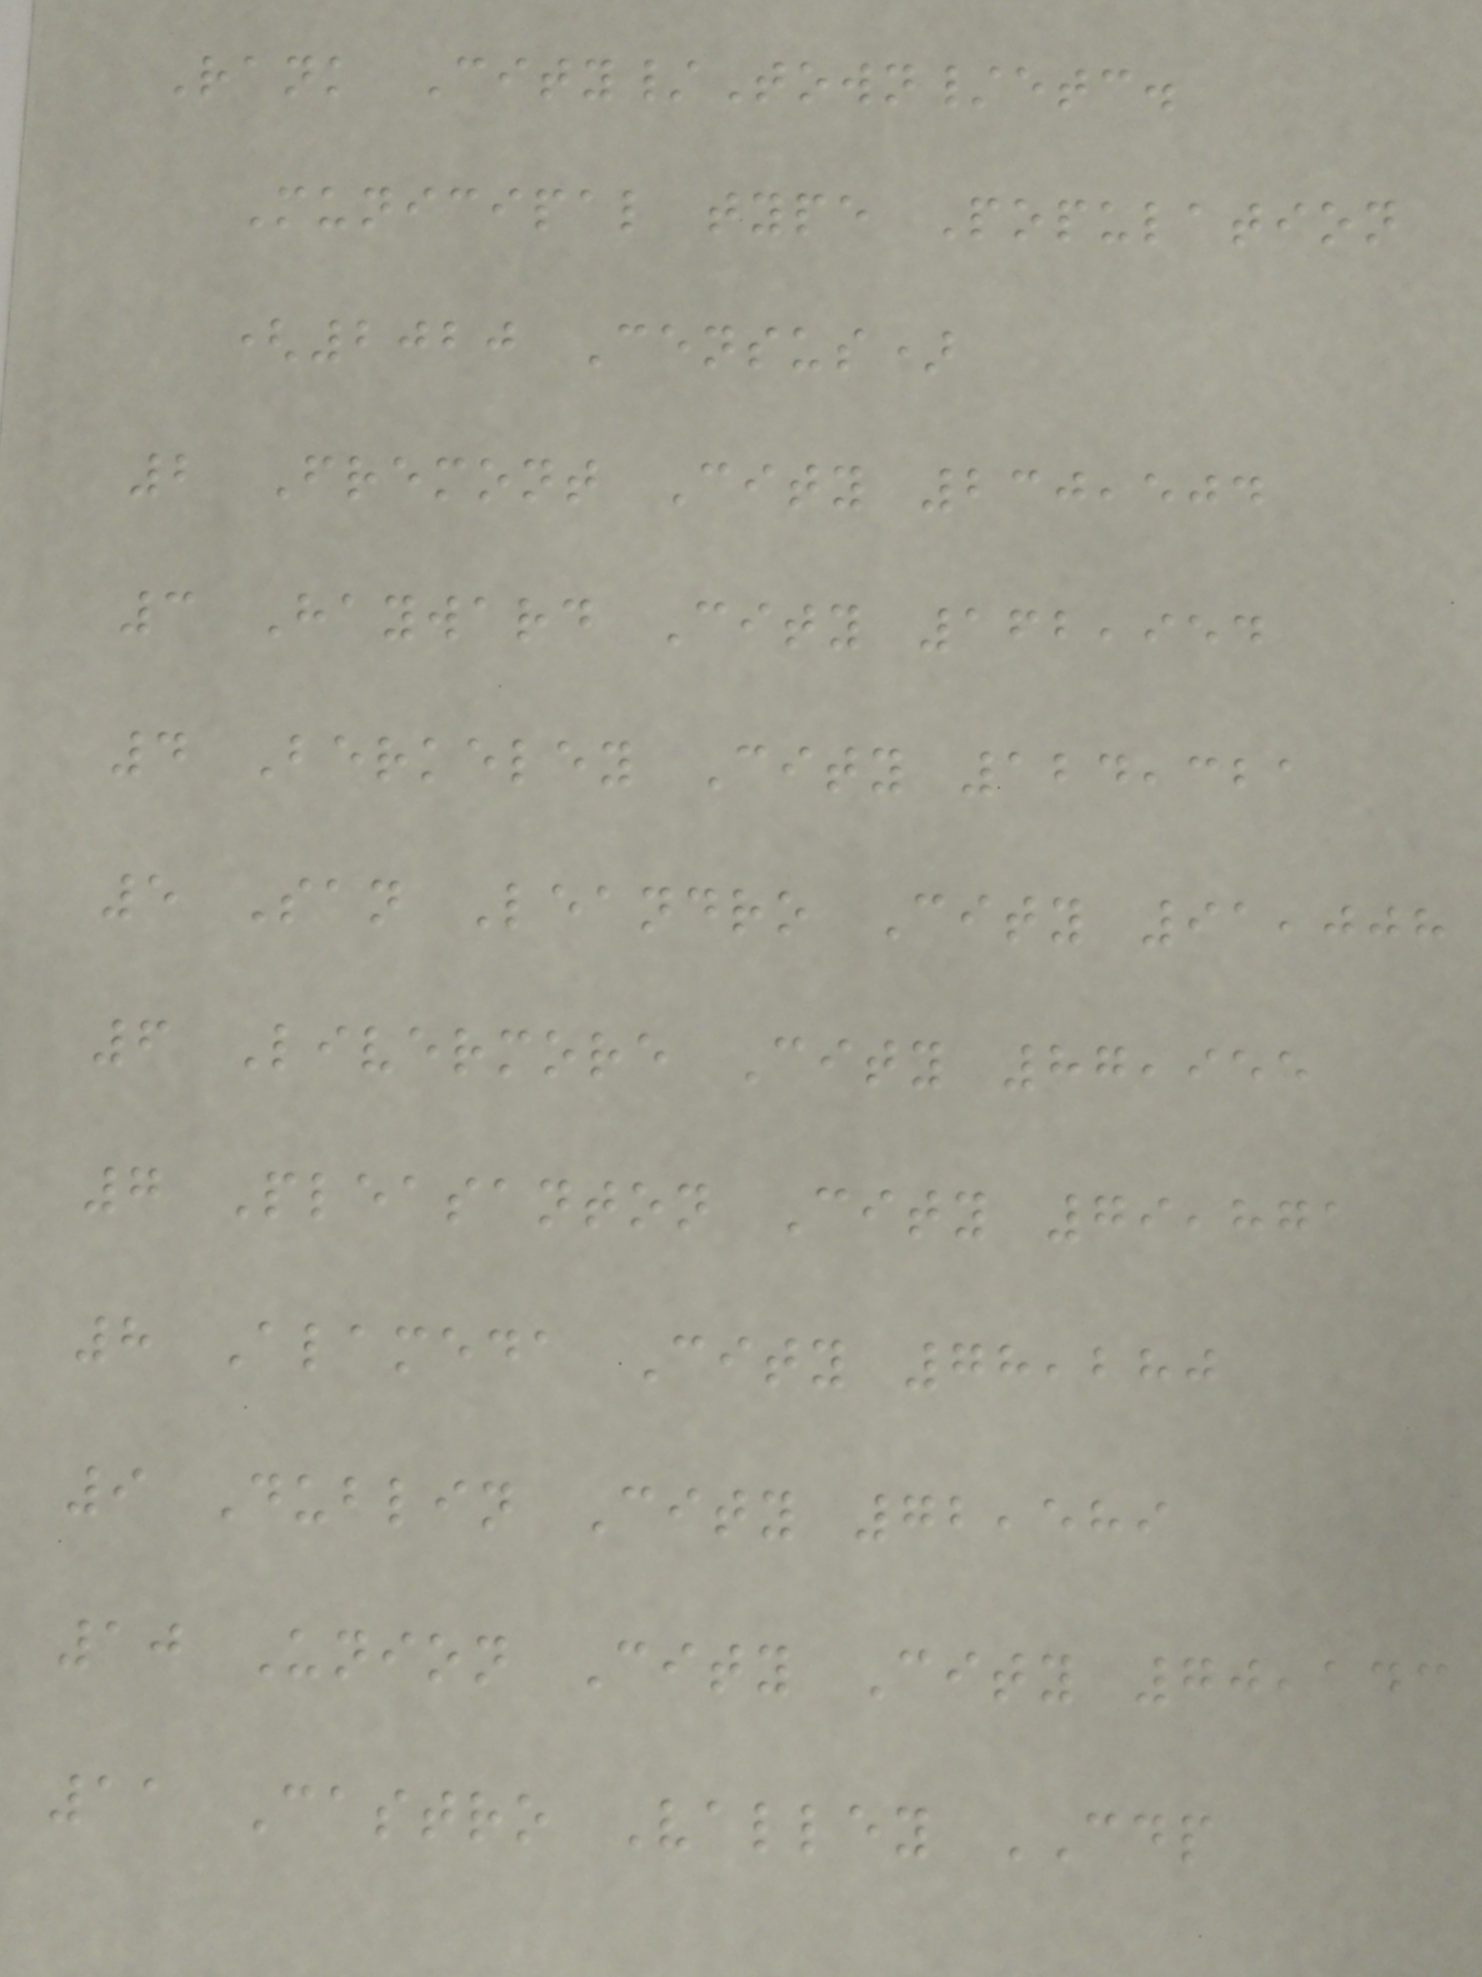Rank City/Town/etc.
Municipal type Population
(2020 Census)
2 Fremont City 230,504
3 Hayward City 162,954
4 Berkeley City 124,321
5 San Leandro City 91,008
6 Livermore City 87,955
7 Pleasanton City 79,871
8 Alameda City 78,280
9 Dublin City 72,589
10 Union City City 70,143
11 Castro Valley CDP
